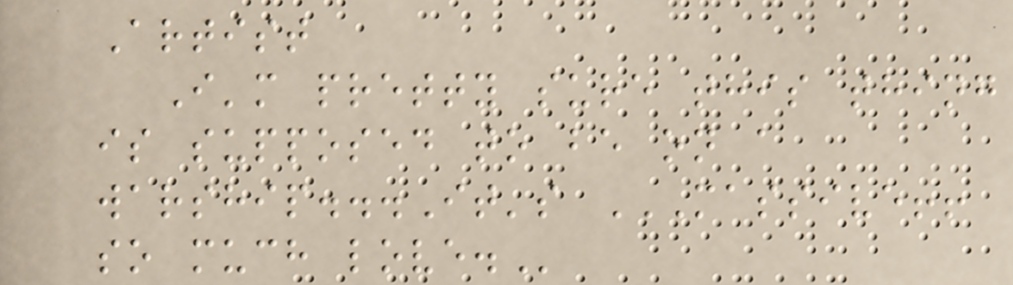Artist
I'm pretty sure this thing
is supposed to be on a
warship...It's MASSIVE!!
SO MUCH LOVE.
